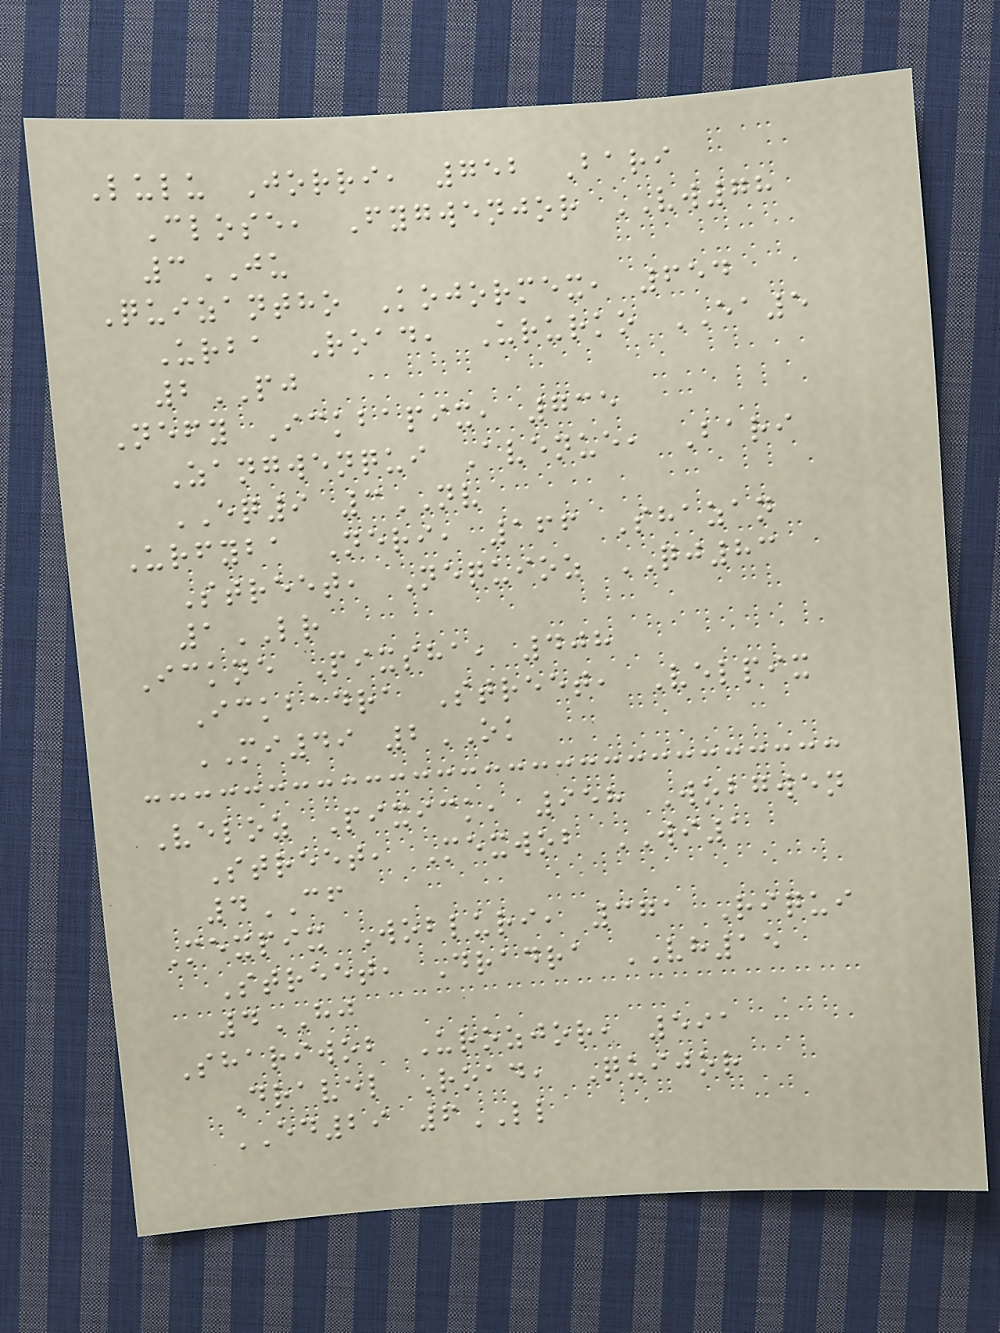Lulu Jorri, 752 Bari
Close, Fygwenjor VW78
3JU
Quizantho Kojormex, 654
Urba Road, Ururko EA5
2PJ
Nefy Ickbapix, 735
Zangwenqui Avenue, Bari
EQ9 3NV
Urfyba Neri, 166 Shazan
Street, Nequioz QJ83
1LR
Ickne Pixsha, 408
Ickbadra Street, Velpix
MI49 2OK
Veloz Pixick, 958 Wobgwen
Street, Mexwob WI1
4CF
Mexpix Wobluri, 371 Riqui
Street, Dradra VH15
4HJ
Shariwob Urozjor, 591
Dravel Road, Quijor
ED29 6LL
